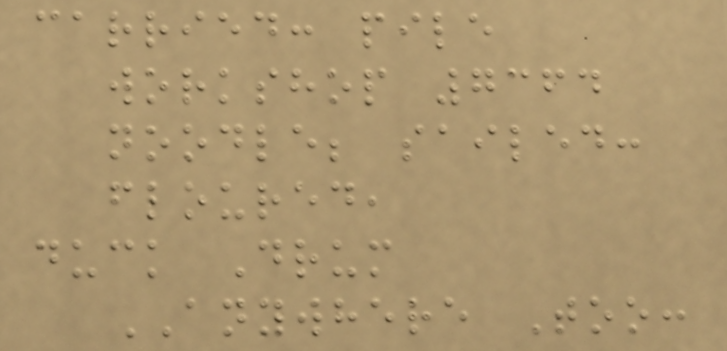carried: pile
workshop 7364
noodle; sailed:
floured,
duck Drum
ANYWHERE Too:
